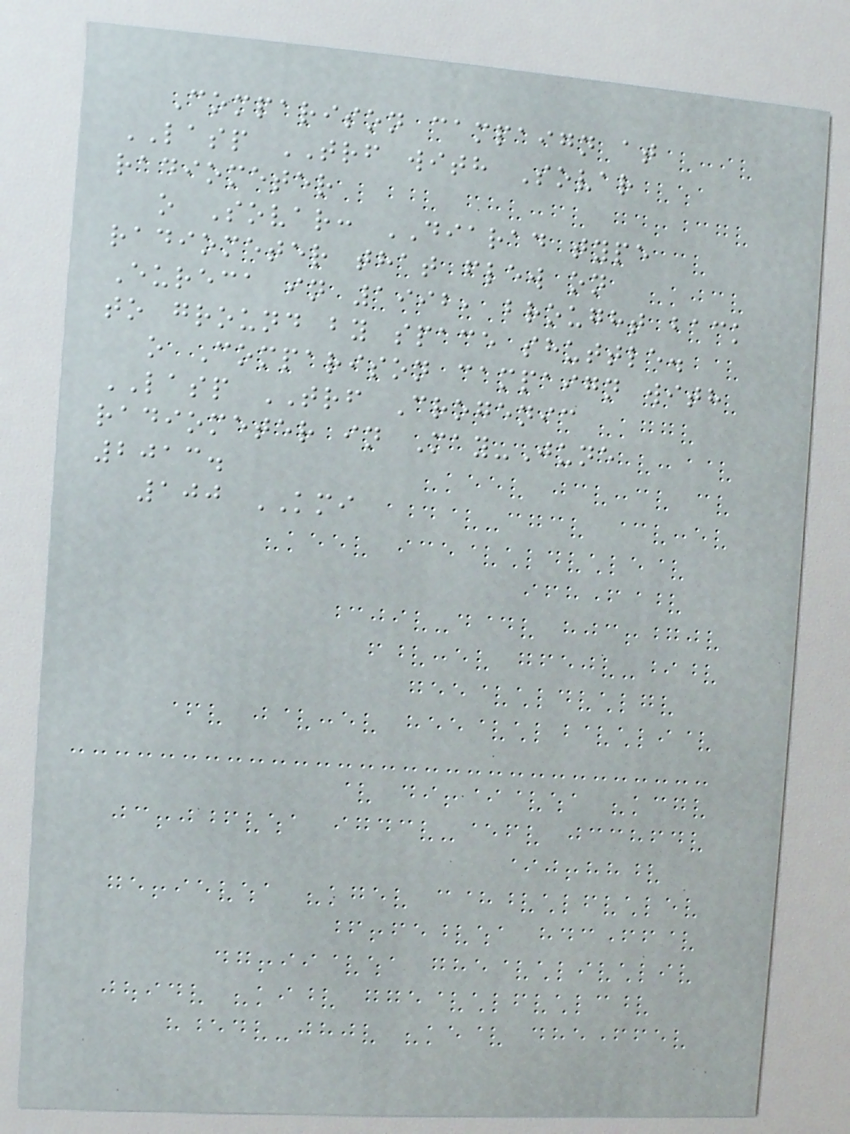Comparison campaign at
LASP TRF with Sovar
radiometer
o Sovar: DIARAD type
radiometer that flew on
Eureca in 1992, brought back
to ground by space shuttle.
o Comparison campaign with
LASP TRF Crogenic
radiometer in May-June
2013.
100 KMI
